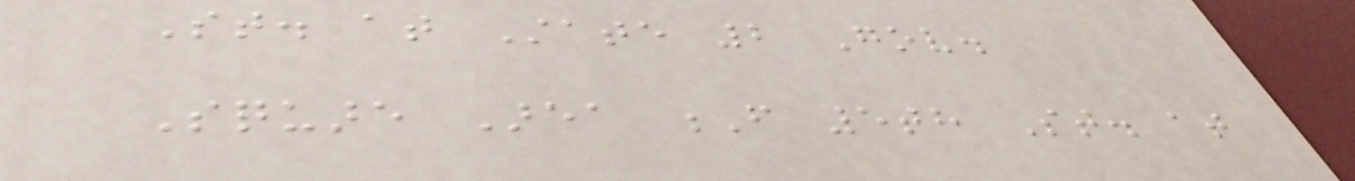St. at State 2 Gov.
Square Area F 5th St. at
